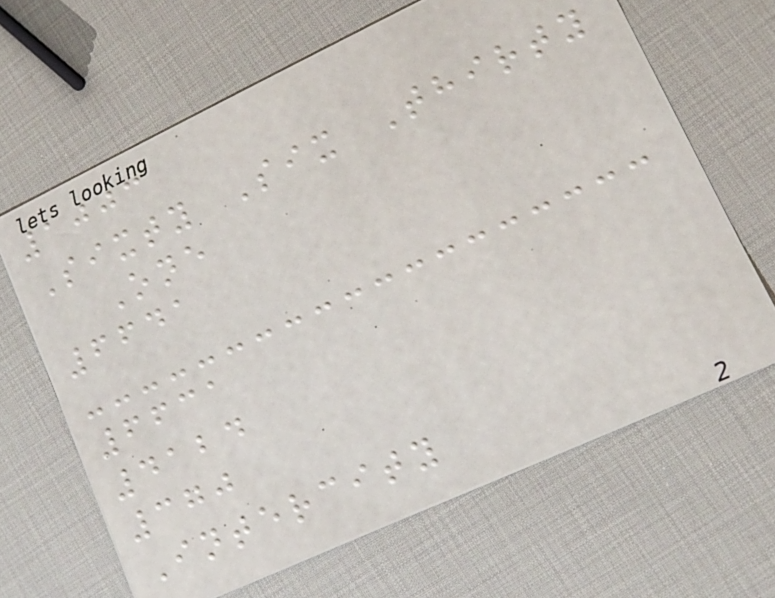1003
Sixty Six Thirty
One
6641
6631
4124
370
Intercity
